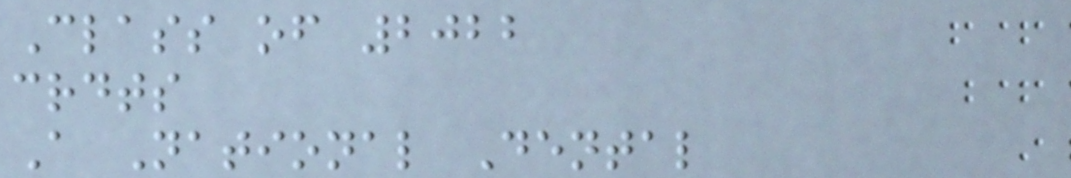Class of 2022
crdts
A National Dental
